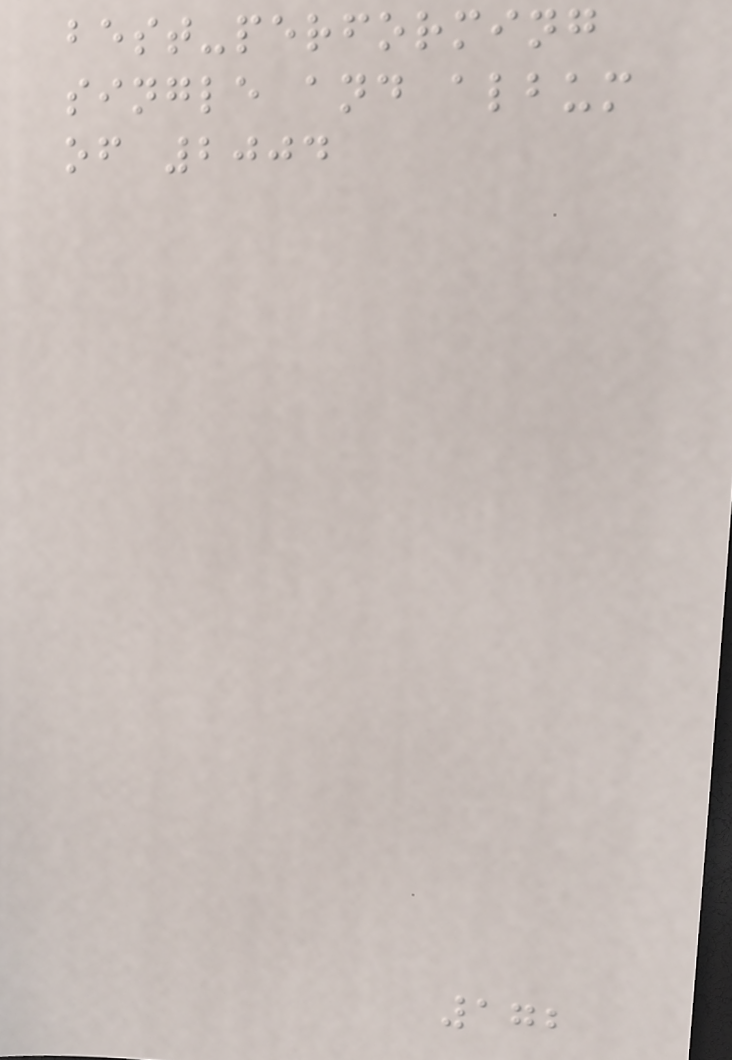best-performing
single and album
of 2004
172
